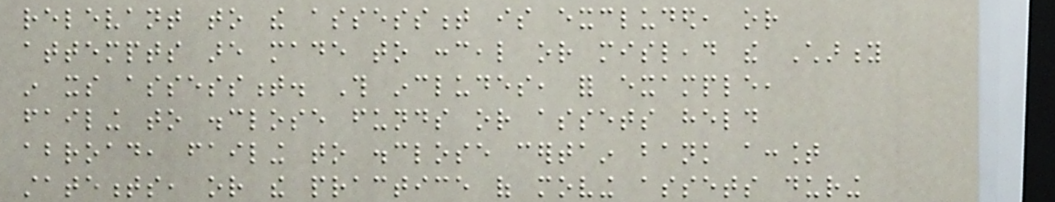relevant to the assessment is excluded, or
attempts are made to conceal or mislead the Charity
in its assessment. This includes, for example,
failing to disclose funds or assets held
abroad, failing to disclose certain bank account
statements, or the practice of moving assets during
